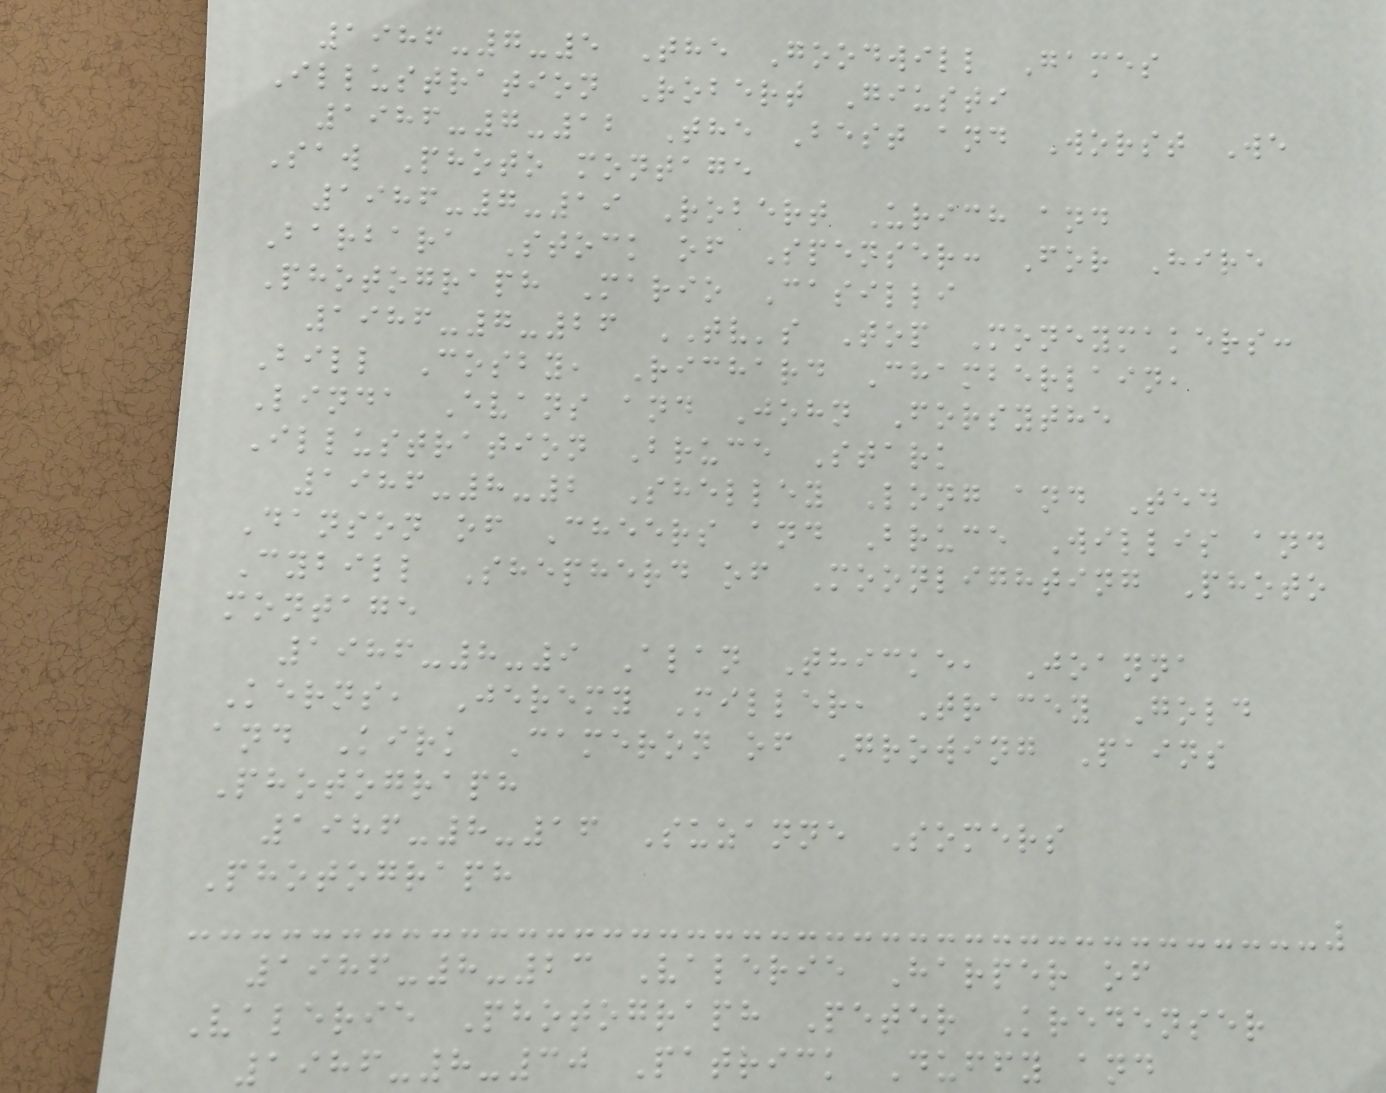1986-7-5 The Goodwill Games
Illustration Robert Giusti
1986-7-12 The Best and Worst We
Saw Photo montage
1986-7-19 Robert Urich and
Barbara Stock of Spenser: For Hire
Photograph Mario Casilli
1986-7-26 TV's Top Moneymakers:
Bill Cosby, Richard Chamberlain,
Linda Evans and John Forsythe
Illustration Bruce Stark
1986-8-2 Shelley Long and Ted
Danson of Cheers and Bruce Willis and
Cybill Shepherd of Moonlighting Photo
montage
1986-8-9 Alan Thicke, Joanna
Kerns, Jeremy Miller, Tracey Gold
and Kirk Cameron of Growing Pains
Photograph
1986-8-16 Suzanne Somers
Photograph
1986-8-23 Valerie Harper of
Valerie Photograph Peter Kredenser
1986-8-30 Patrick Duffy and
